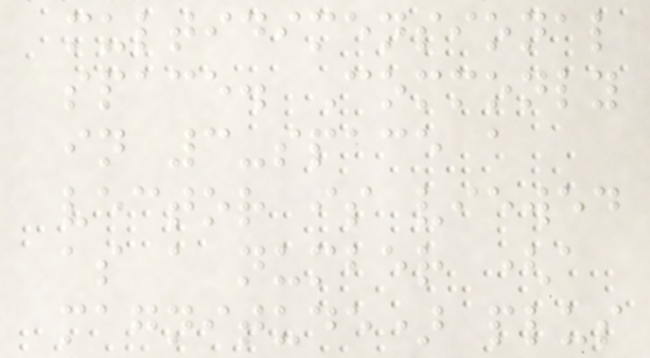multidimensional
space. Commonly
in 3-space a
vector is viewed
as a number (a
magnitude) plus
